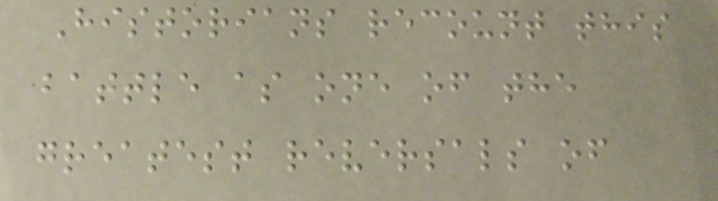Historians recount this
battle as one of the
greatest reversals of
